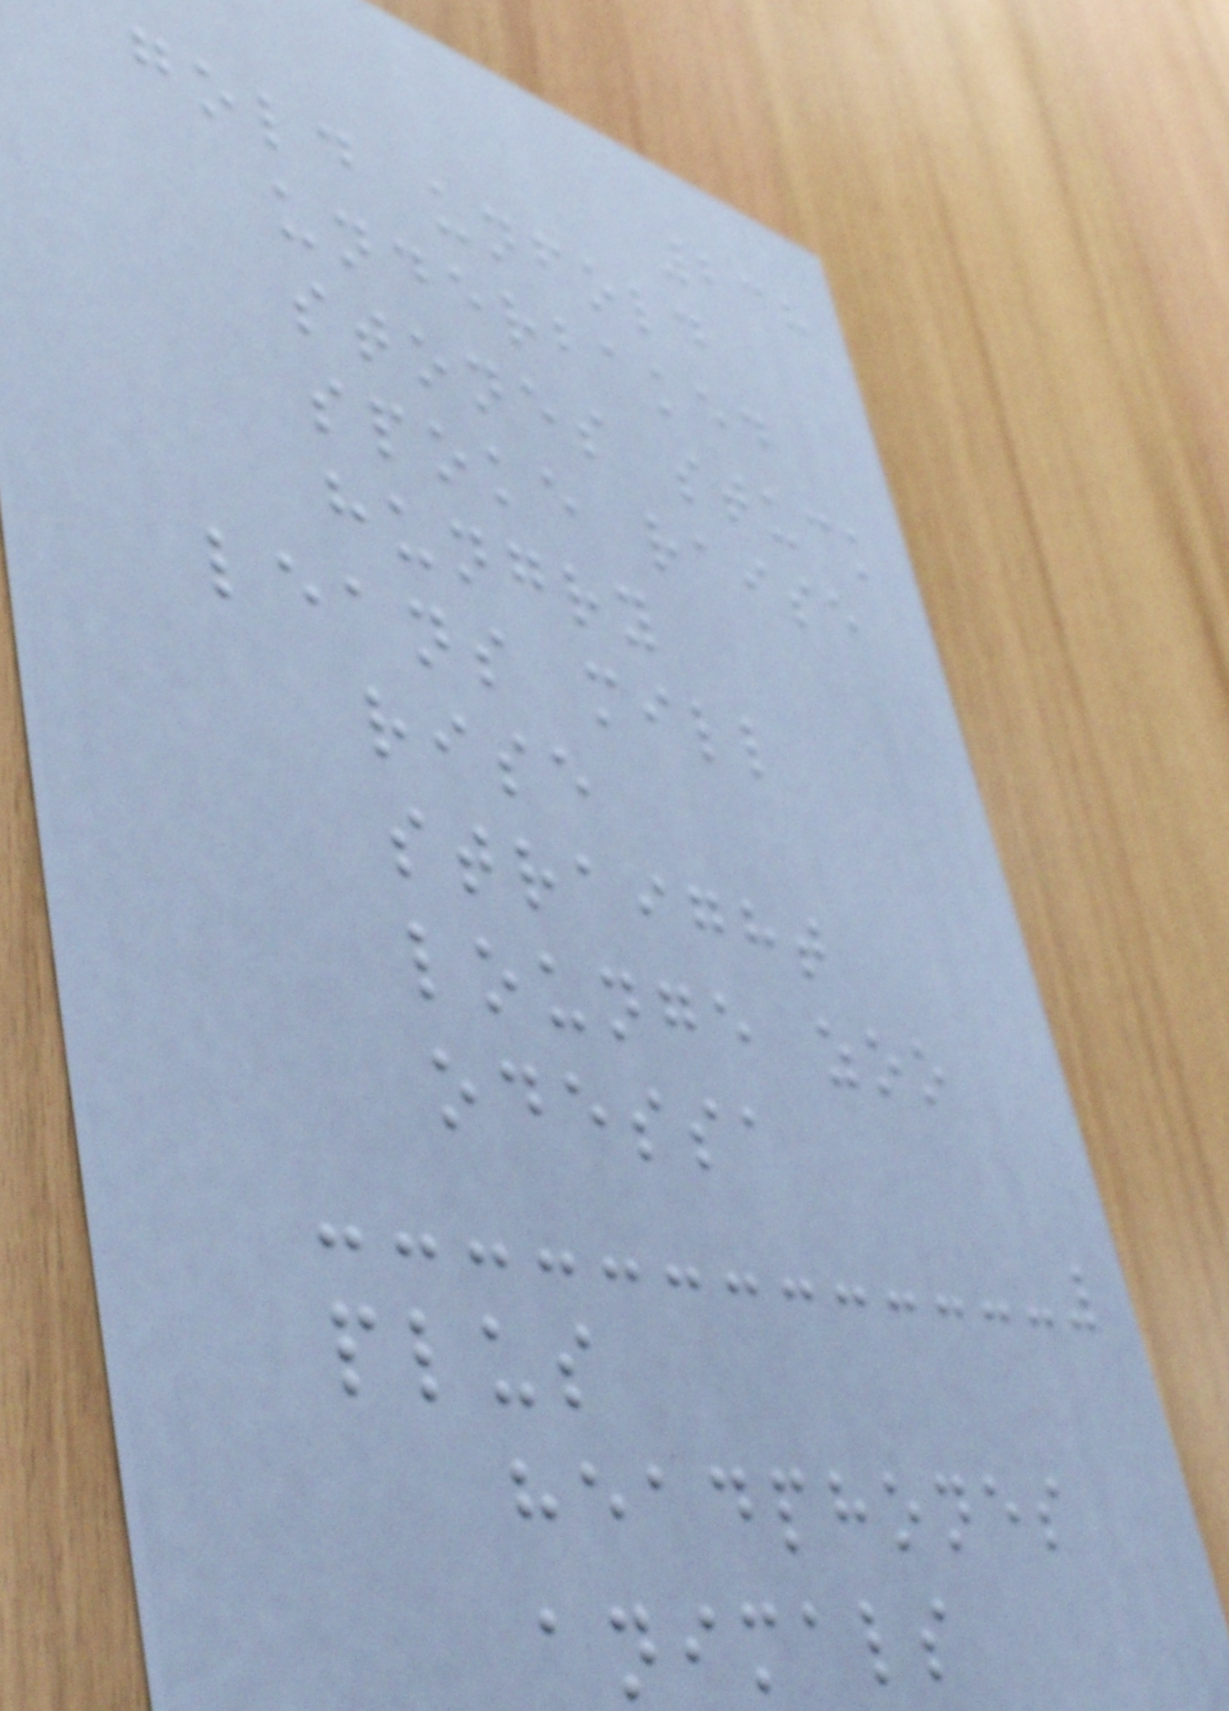238
gold unfold
underbaked
stones stuck
spoke raise
hungry
leans mill
rise
straight
lounge zoo
odessa
plus
headphones
animals
